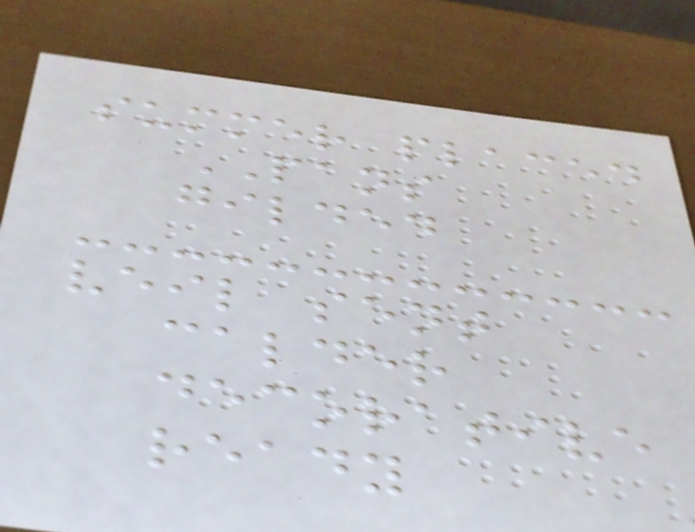summer placed
PANS
gilded
veil sent
calder
decorative
ready
